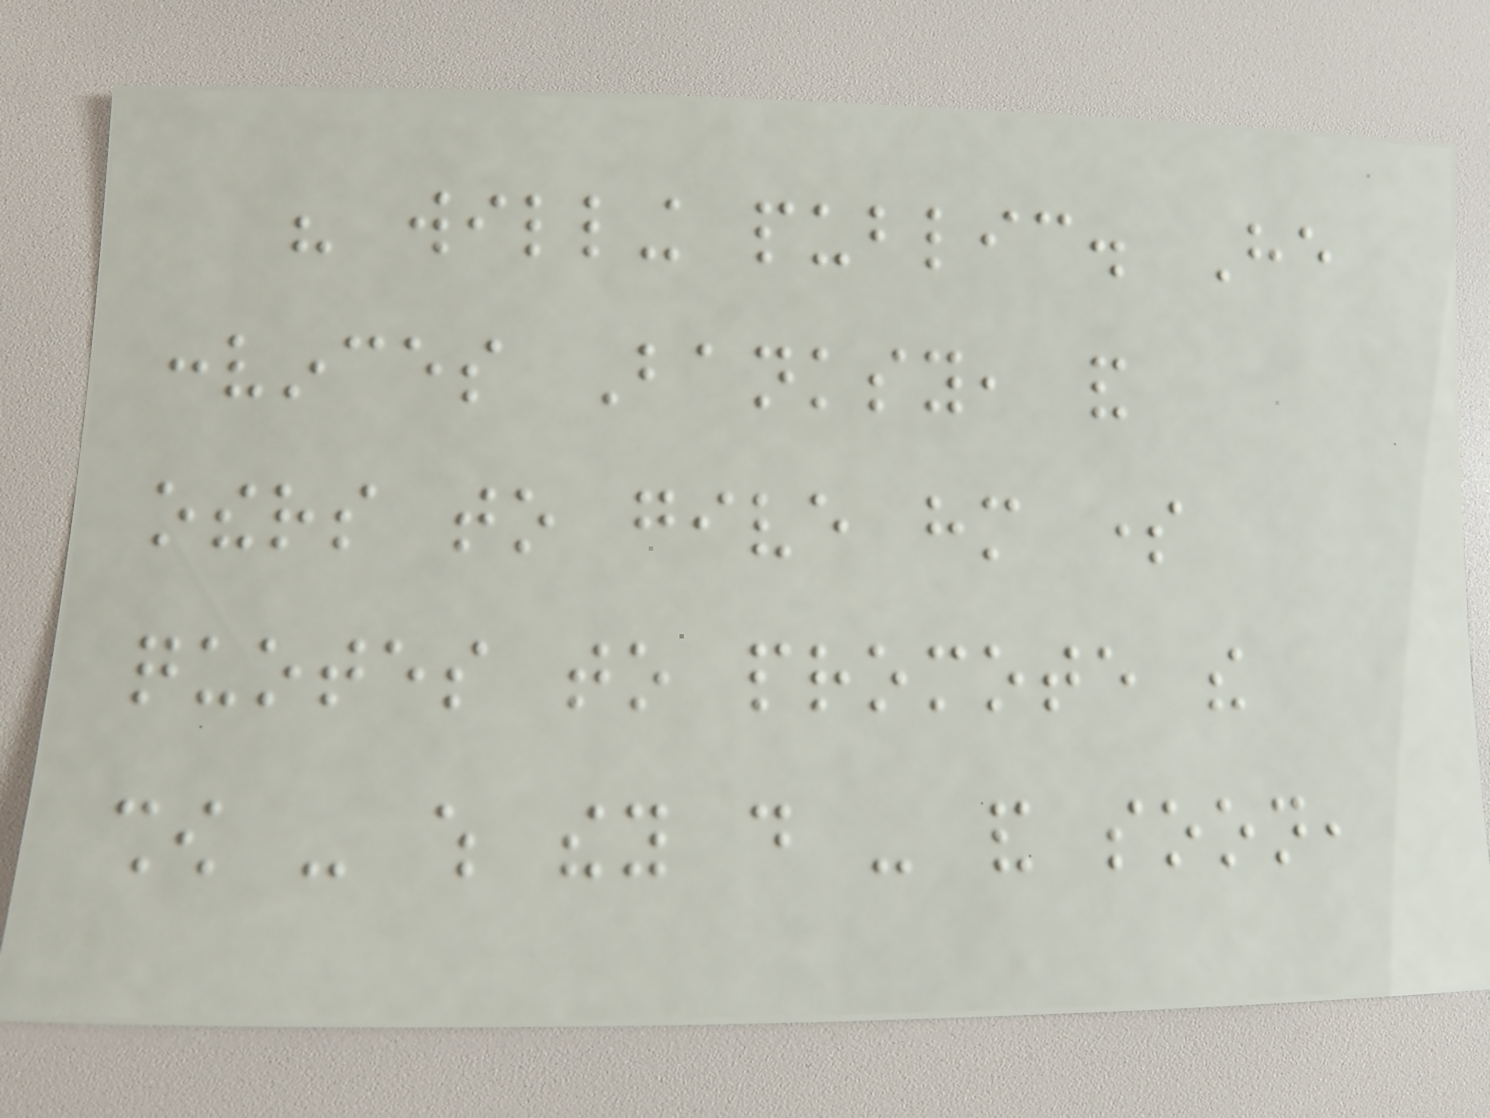his willing public. He
convinces Banksy, and
others to give him some
quotes to promote the
show - which they do - and soon,
